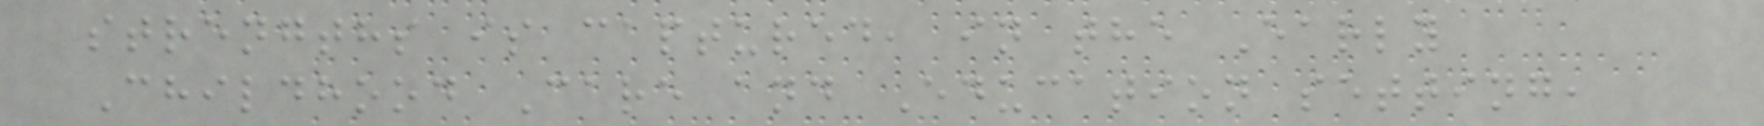strengths is captured, in the Early
Childhood Care and Education setting,
